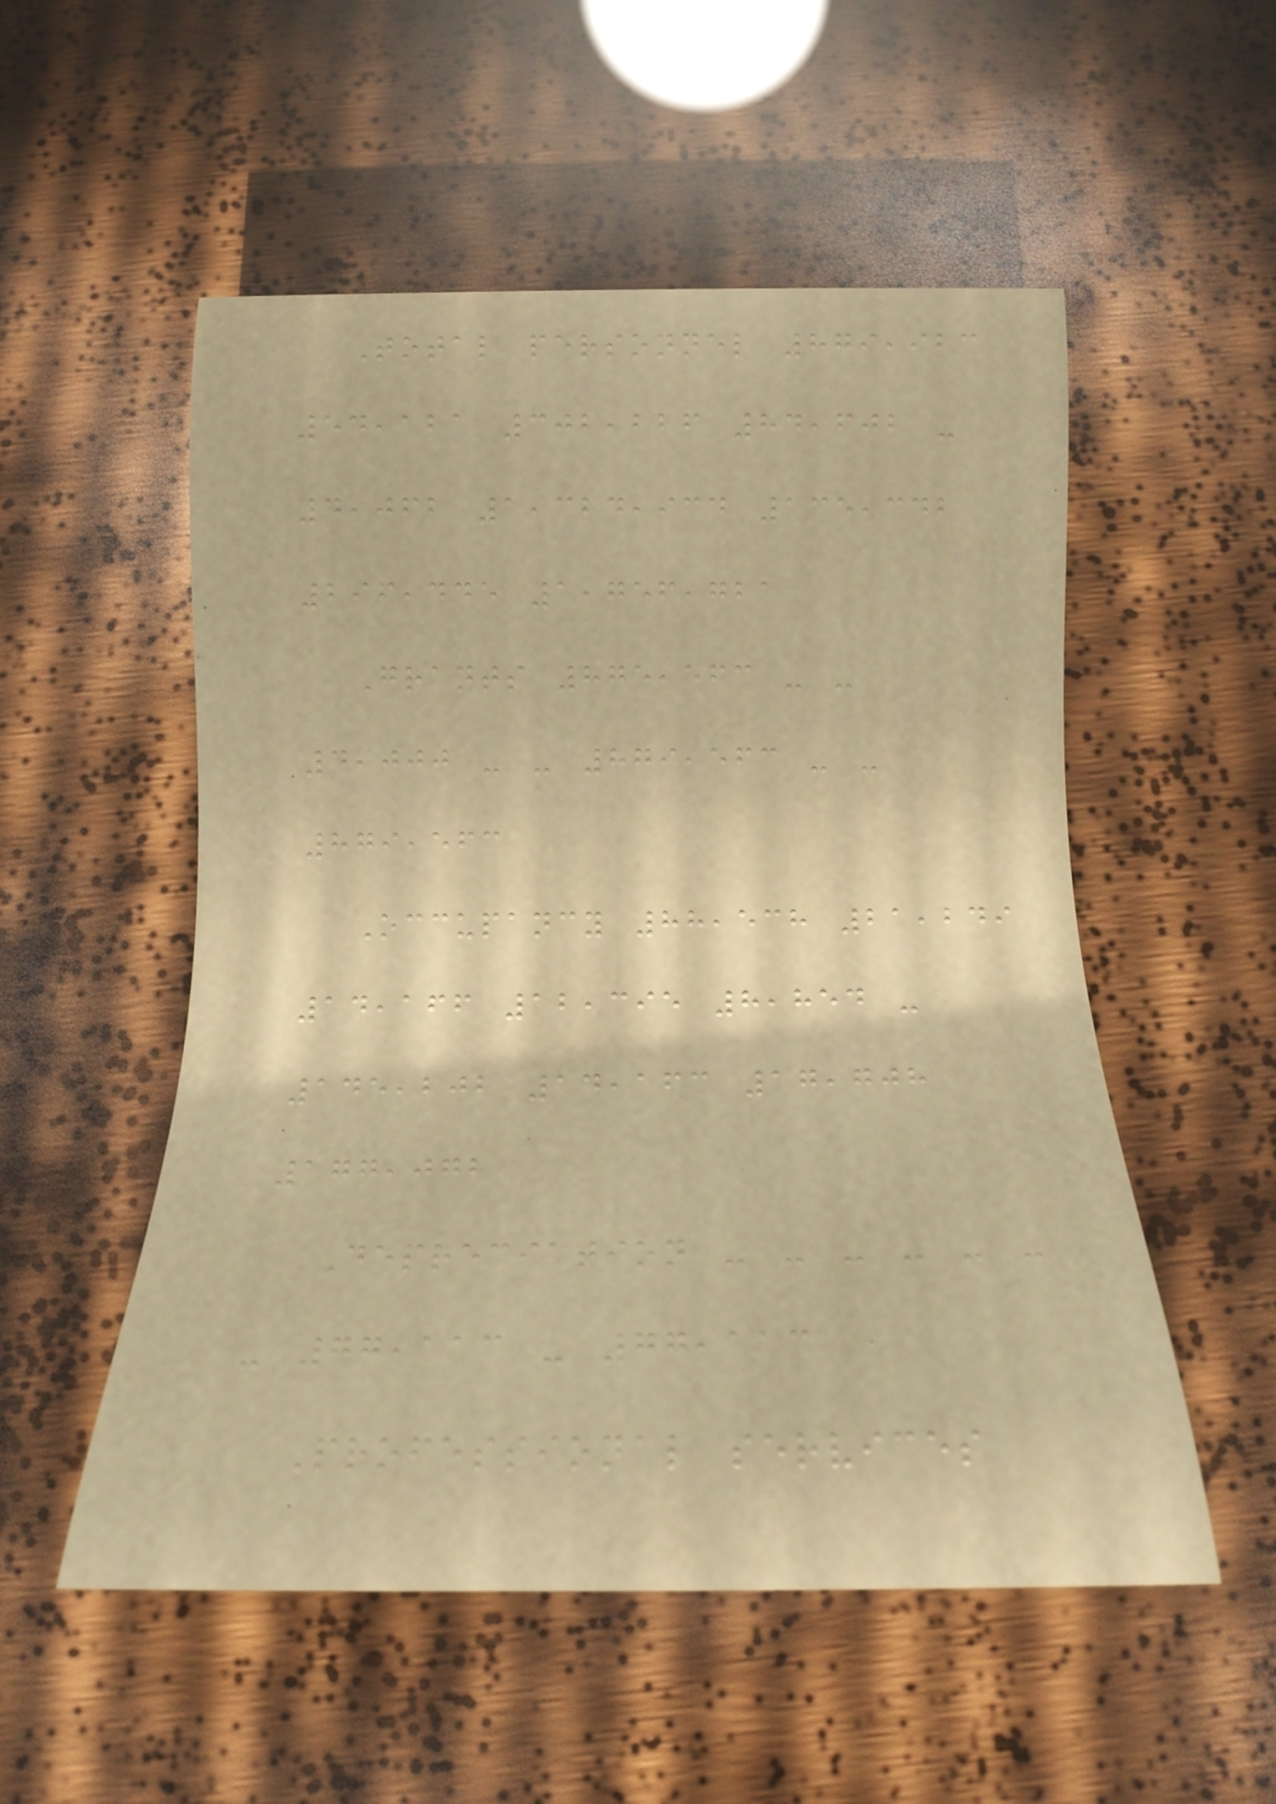Total personnel 879,923
54,121 302,226 84,602 -
4,062 1,324,934 135,342
296,445 1,756,721
Grants 875,563 - -
4,000 - - 879,563 - -
879,563
Occupancy 88,538 21,249
14,166 12,395 8,854 -
145,202 14,163 17,708
177,072
Depreciation - - - - - -
- 77,113 - 77,113
Professional services
